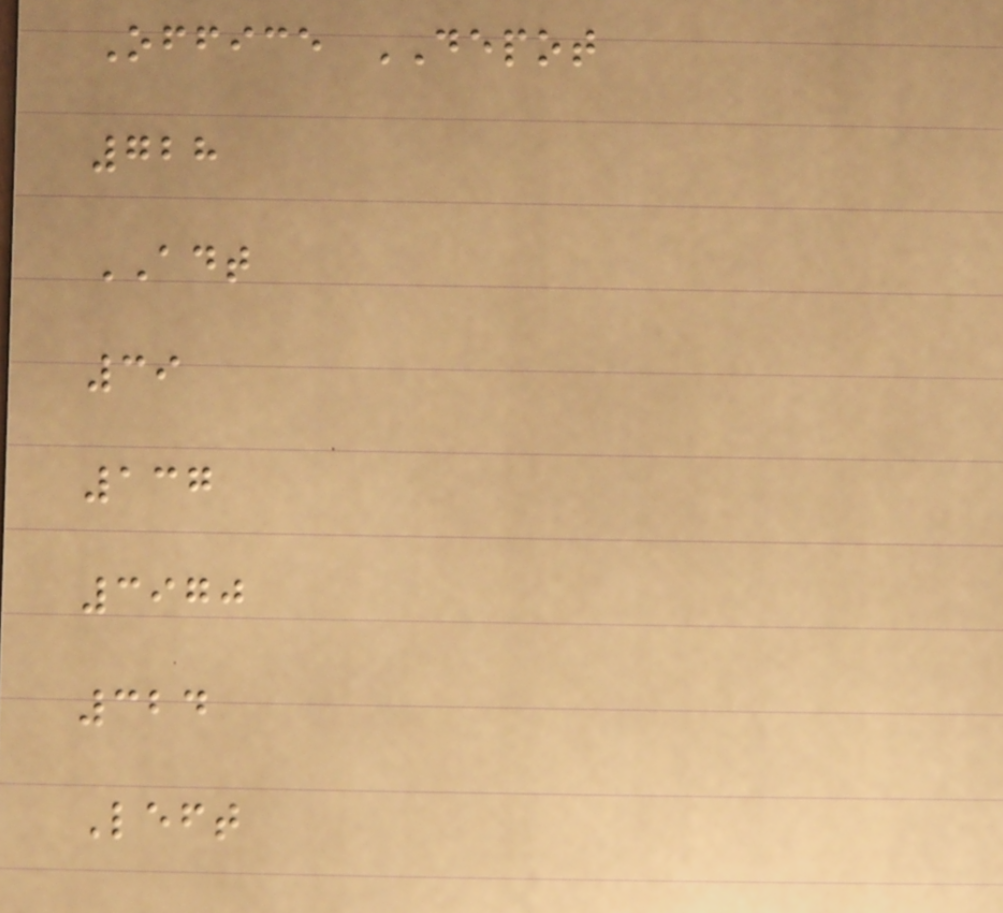Office DEPOT
728
ADT
39
137
3970
324
Left
